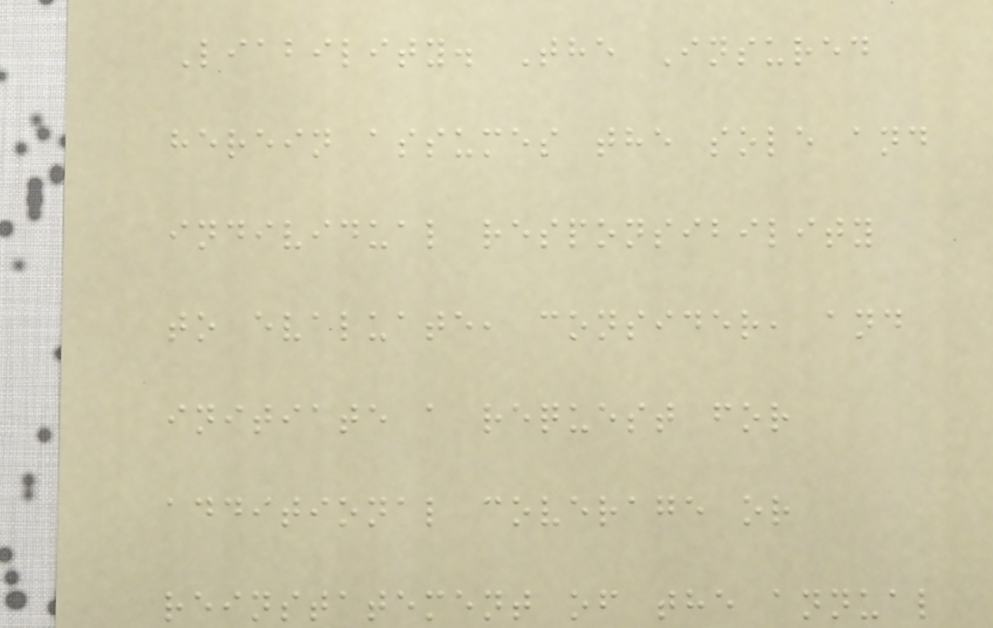Liability. The Insured
herein assumes the sole and
individual responsibility
to evaluate, consider, and
initiate a request for
additional coverage or
reinstatement of the annual
